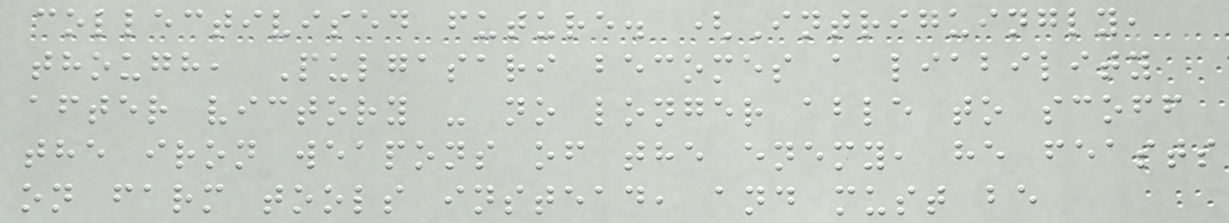collectivised future. (Intriguingly,
though, Pulgasari becomes a liability
after victory - no longer able to scoff
the iron weapons of the enemy, he feasts
on farm tools instead, and must be
